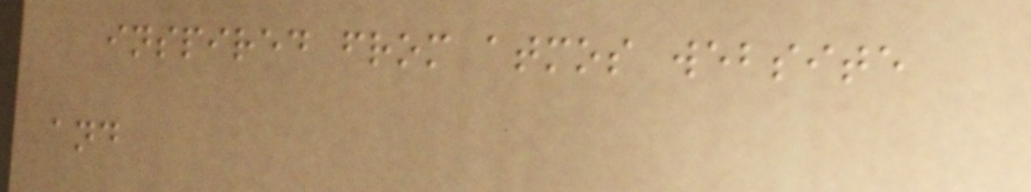inspired from atmos website
and
